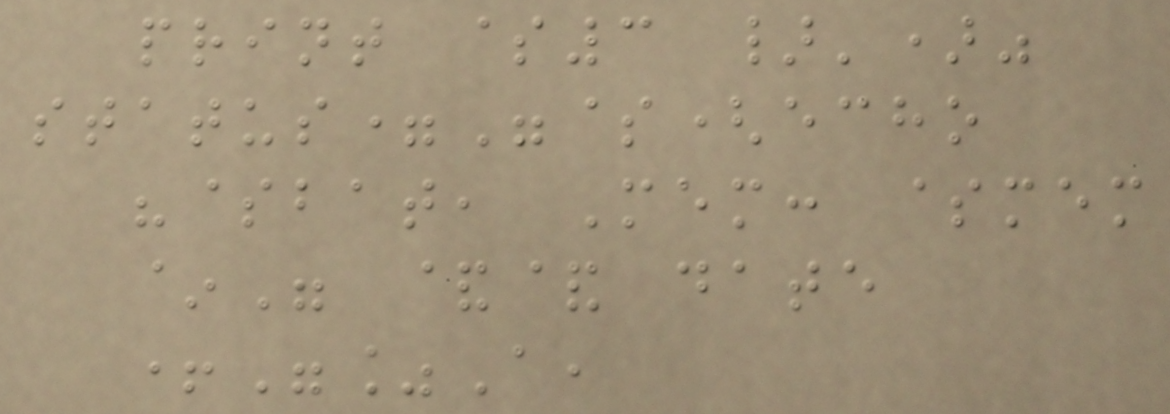print $3 }')"
status="$(echo
"$bat, Mem: $mem
~" && date
+"%A,
